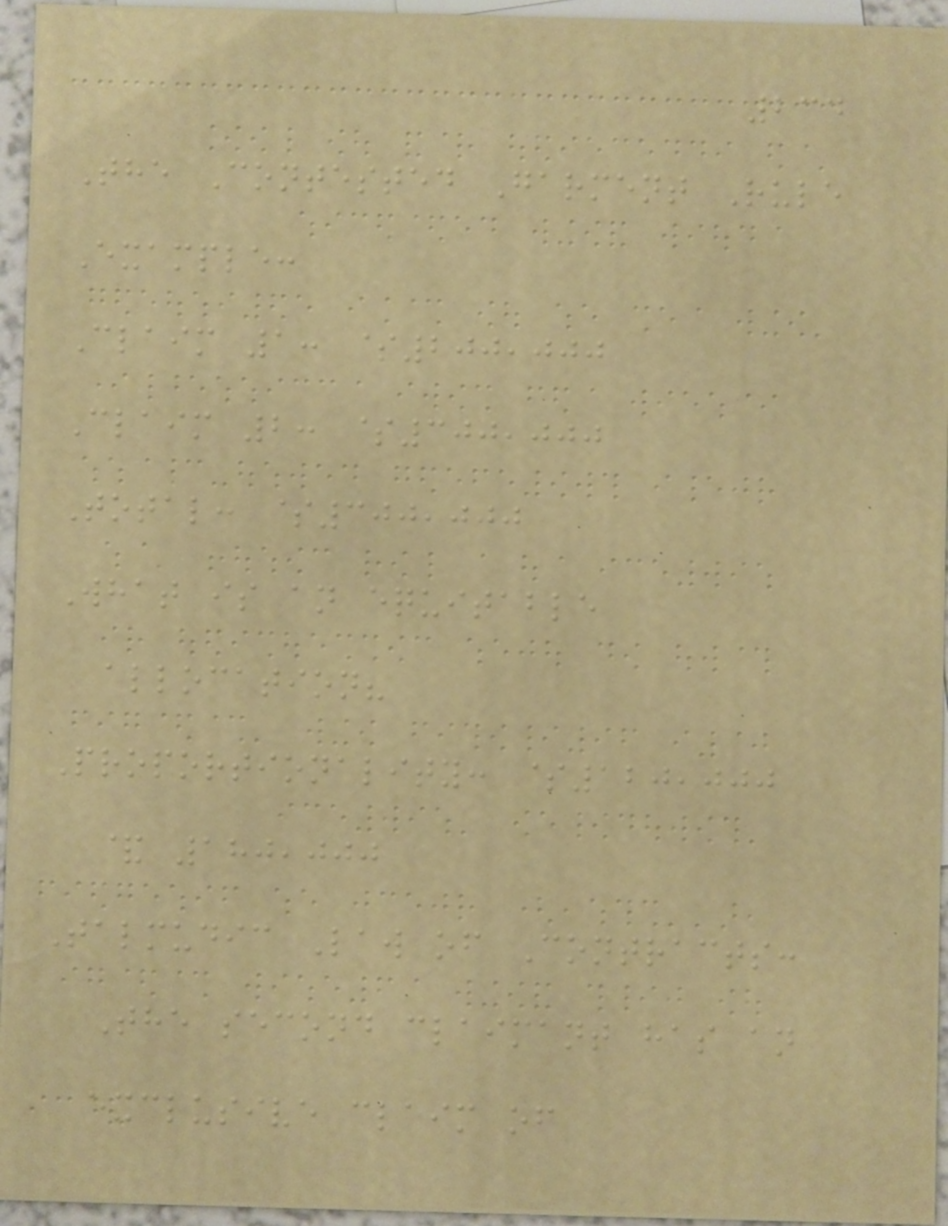234
The Contested Garment Rule
Example:
Claim 1: $200,000
Claim 2: $300,000
Total: $300,000
What is an equitable
allocation?
Proportionality: $120,000
& 180,000
Talmudic Law of Contracts:
The second claimant has an
exclusive claim of
